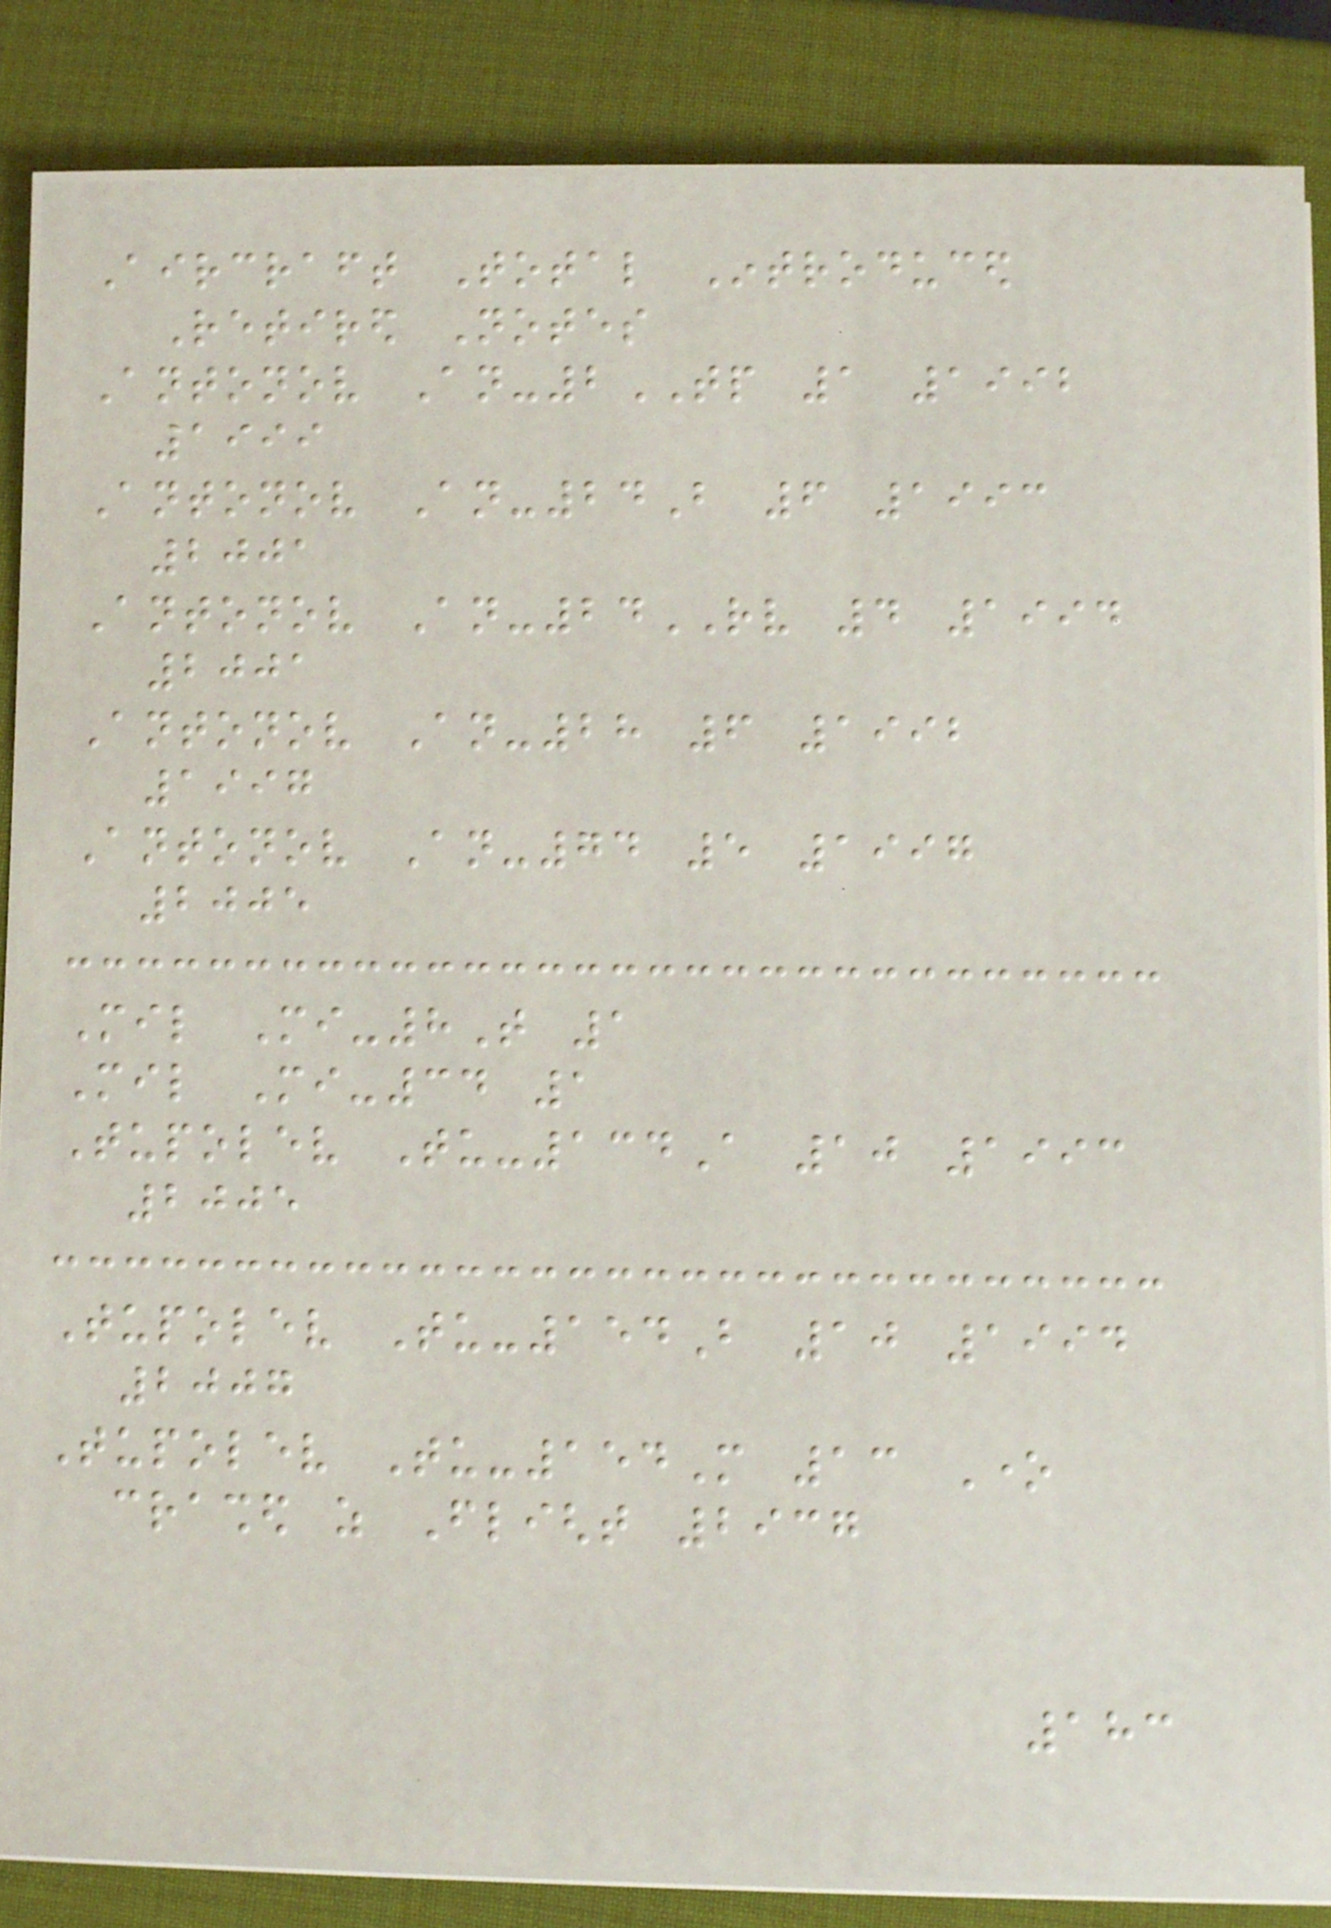Aircraft Total Introduced
Retired Notes
Antonov An-2TP 1 1992
1999
Antonov An-24B 6 1993
2001
Antonov An-24RV 4 1994
2001
Antonov An-28 6 1992
1997
Antonov An-74 5 1997
2005
Mil Mi-8T 1
Mil Mi-34 1
Tupolev Tu-134A 10 1993
2005
Tupolev Tu-154B 10 1994
2007
Tupolev Tu-154M 13 One
crashed as Flight 2937
183
